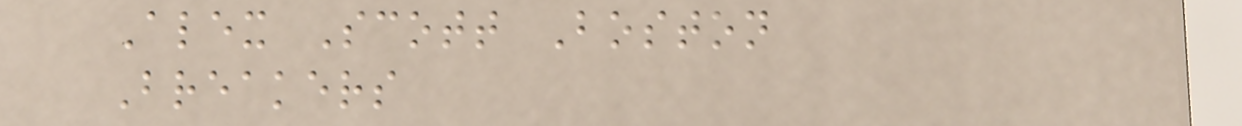Alex Scott Boston
Breakers
